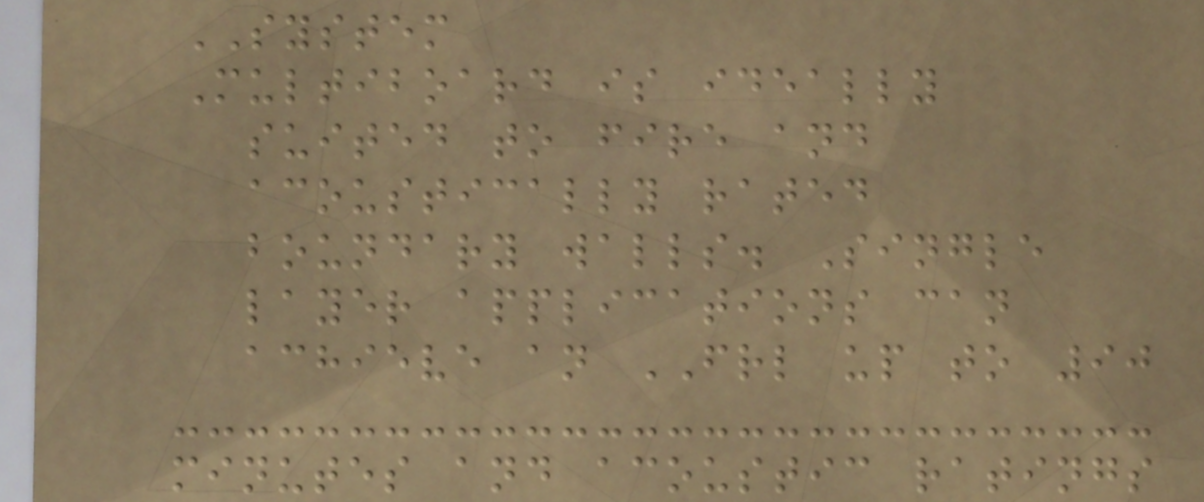SYSTEM
Multiboard is ideally
suited to fire and
acoustically rated
boundary walls. Single
layer applications can
achieve an FRL up to 90
minutes and acoustic ratings
